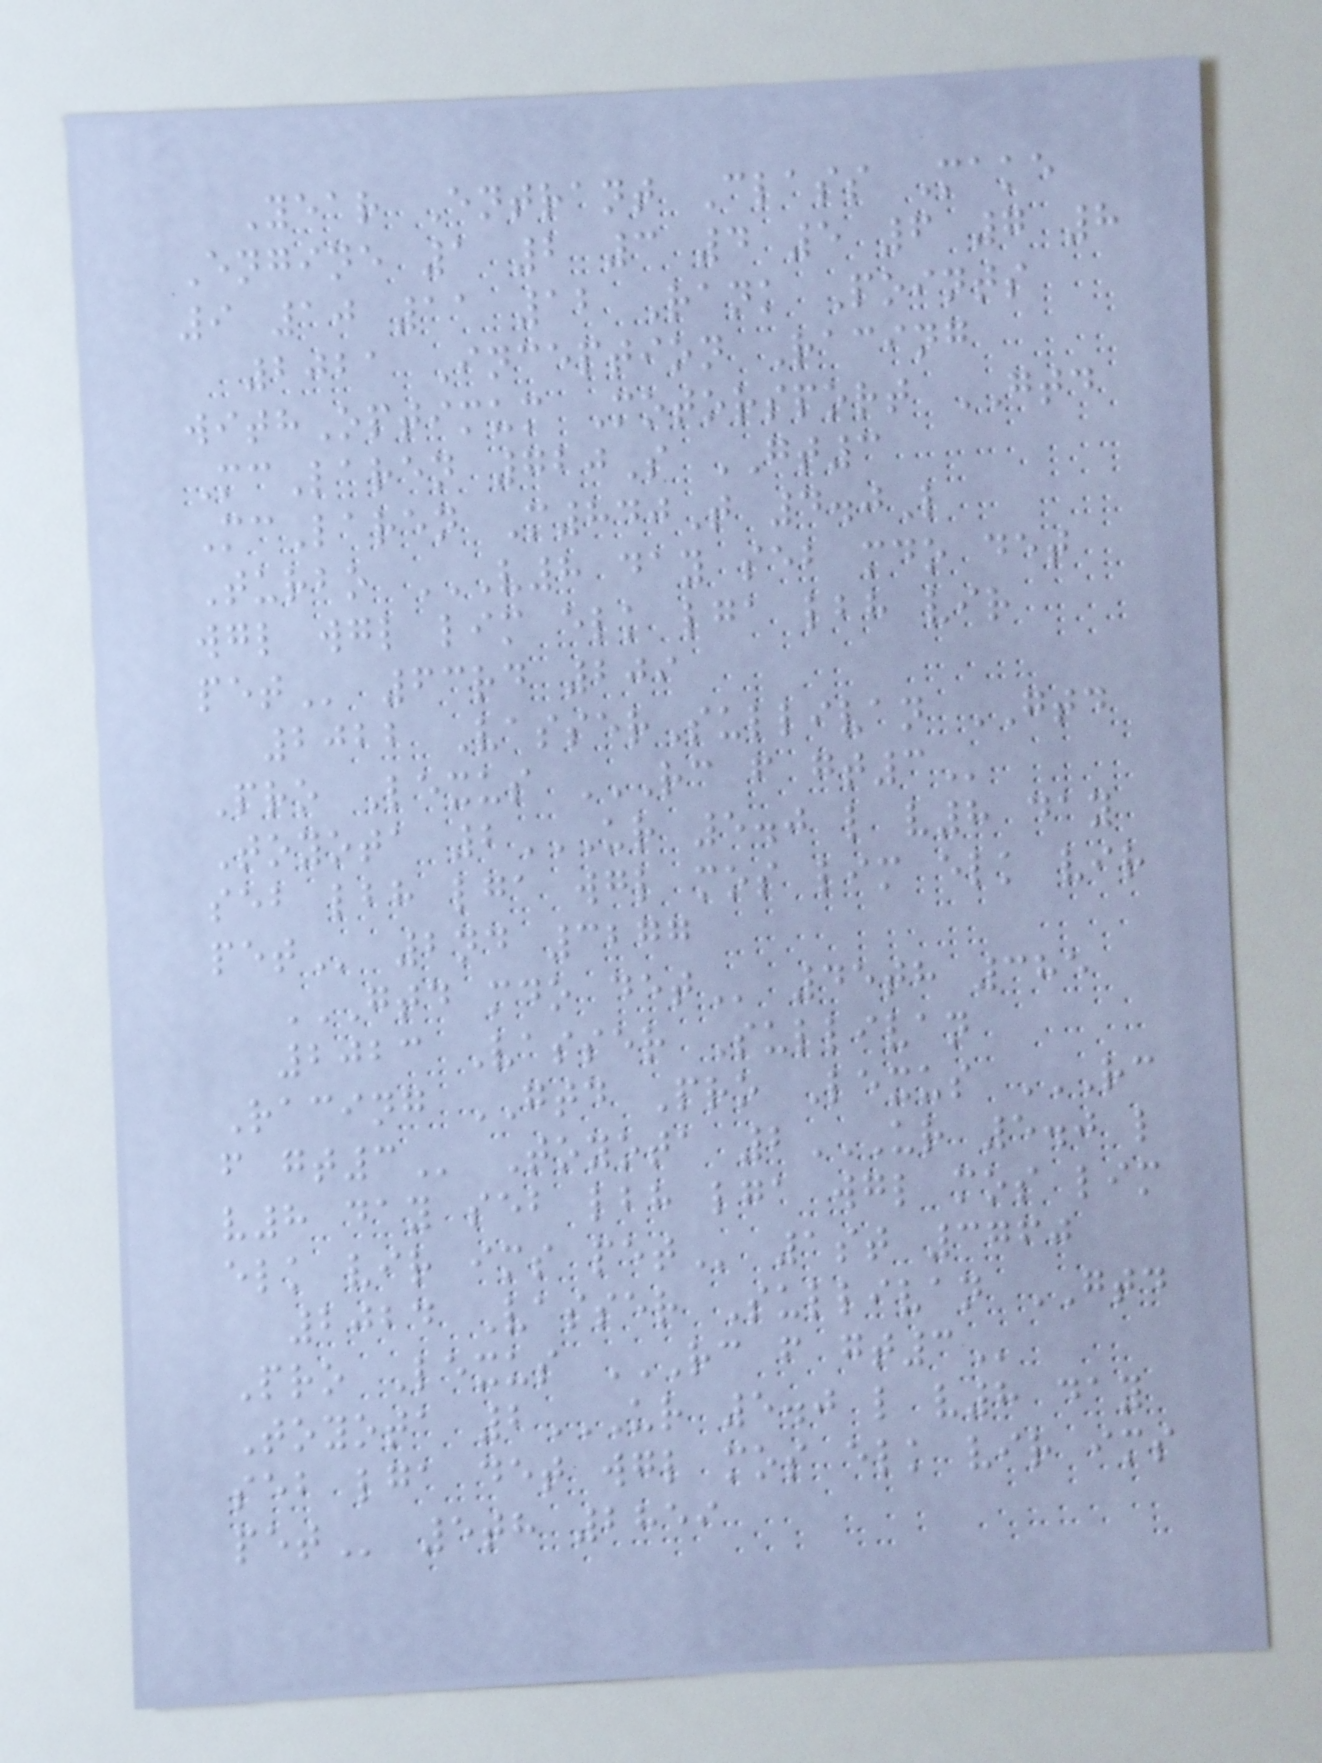Year Entrant Class Make
Engine 1 2 3 4 5 6 7 8
9 10 11 12 Rank Points
2021 Inception Racing
withOptimum Motorsport GTD
McLaren 720S GT3
McLaren M840T 4.0L
Turbo V8 DAY SEB MDO DET
WGL WGL LIM ELK LGA LBH VIR
PET 63rd 209
2022 VasserSullivan GTD
Pro Lexus RC F GT3
Toyota 2UR 5.0 L V8 DAY
SEB LBH LGA WGL MOS LIM ELK VIR
PET 2nd 3277
GTD MDO DET 45th 385
2023 Vasser Sullivan
Racing GTD Pro Lexus RC
F GT3 Toyota 2UR 5.0 L
V8 DAY SEB LBH LGA WGL MOS LIM
ELK VIR IMS PET 1st 3760
2024 Vasser Sullivan GTD
Pro Lexus RC F GT3
Toyota 2UR 5.0 L V8 DAY
SEB LGA DET WGL MOS ELK VIR IMS
PET 5th 2859
